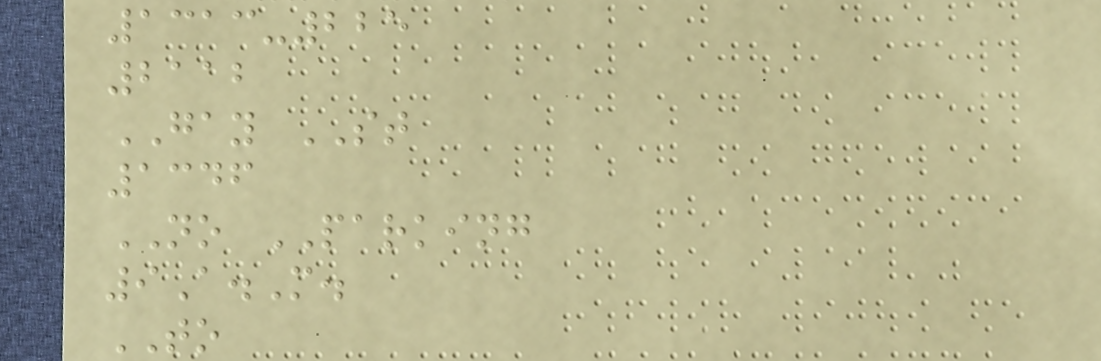1313-225
2112
GAY ST
1346
NO PARKING
9A.M.
TO
